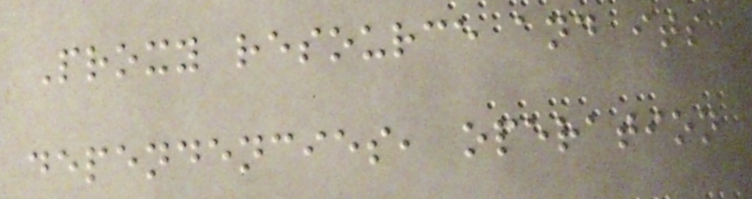Proxy resource and its
dependencies, operation
